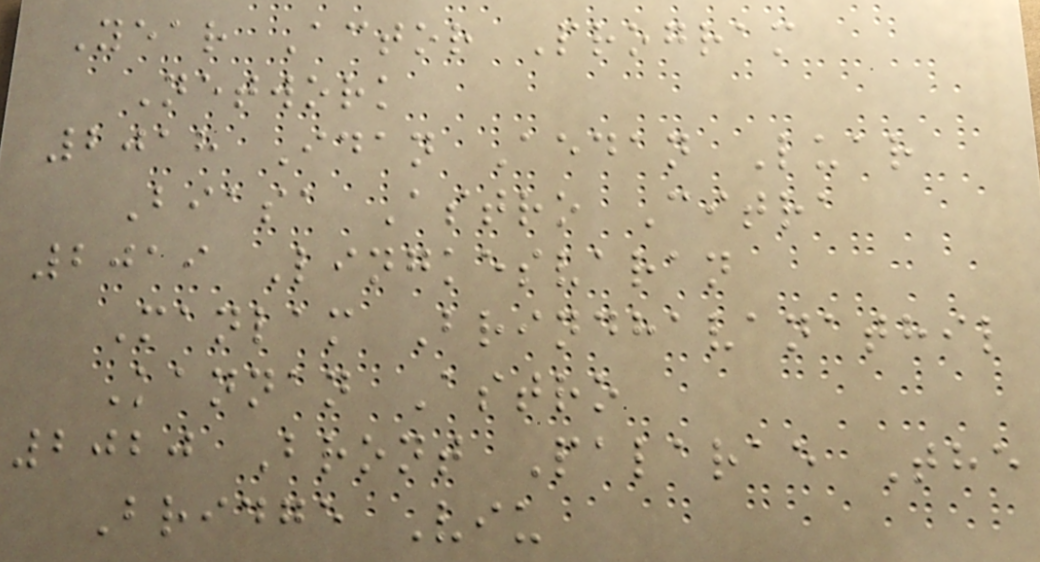Year Actor Program
Network
2018 Idan Aedan Luar
Biasa Astro Citra
2019 Lingkesvaran
Manlam Brindhavanathil
Kannan Astro
2020 Bront Palarae The
Bridge Viu
